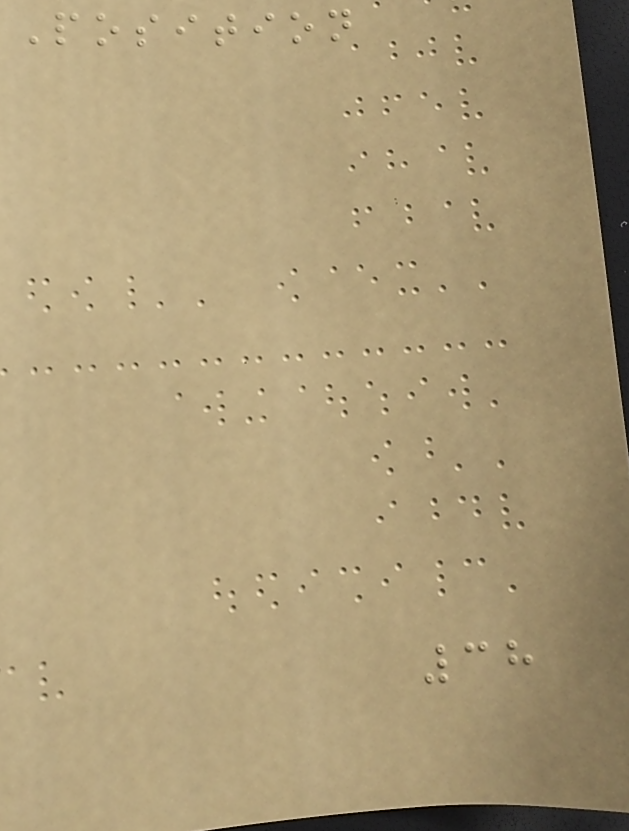Position
38
